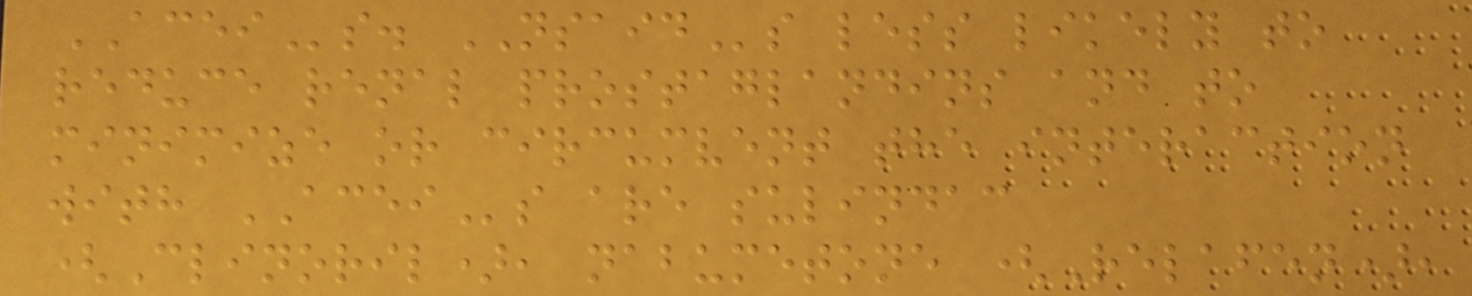ACEIs. NSAIDs less likely to
reduce renal prostaglandins and to
minimize or circumvent the interaction
with ACEIs are sulindac
(Clinoril), nabumetone (Relafen),
